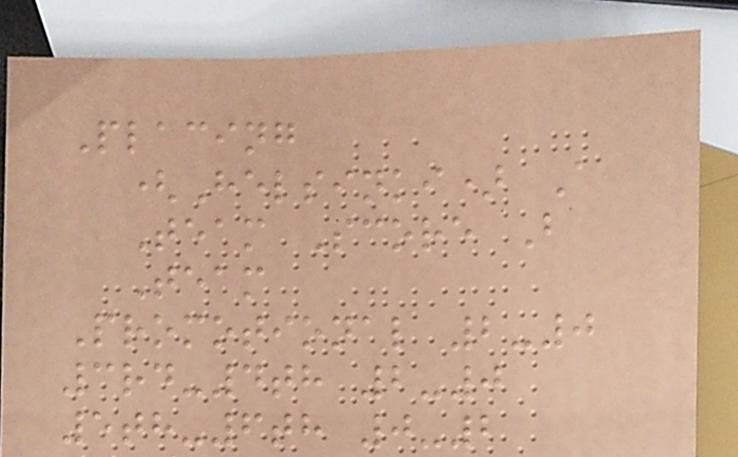Placing
(Helsinki) A
Team Score B
Team
Promotional 2-0
3rd-4th 2-0
5th-6th 0-2
